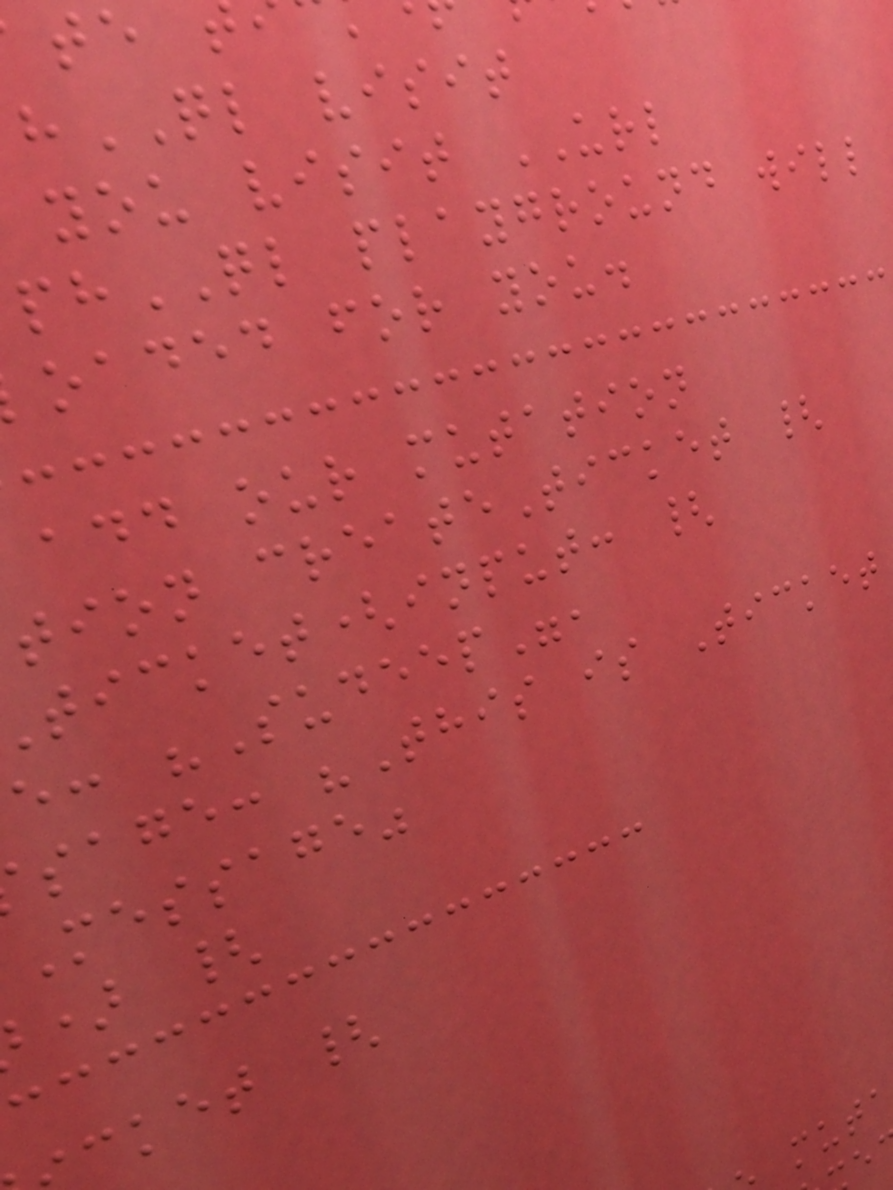hQL visit
you visit URL
phQL playground will
oaded for you.
add our mutation
tion createTicket {
ticket(input: {
e: "Sudeep",
sage: "This is Ticket
Message"
) {
cket {
